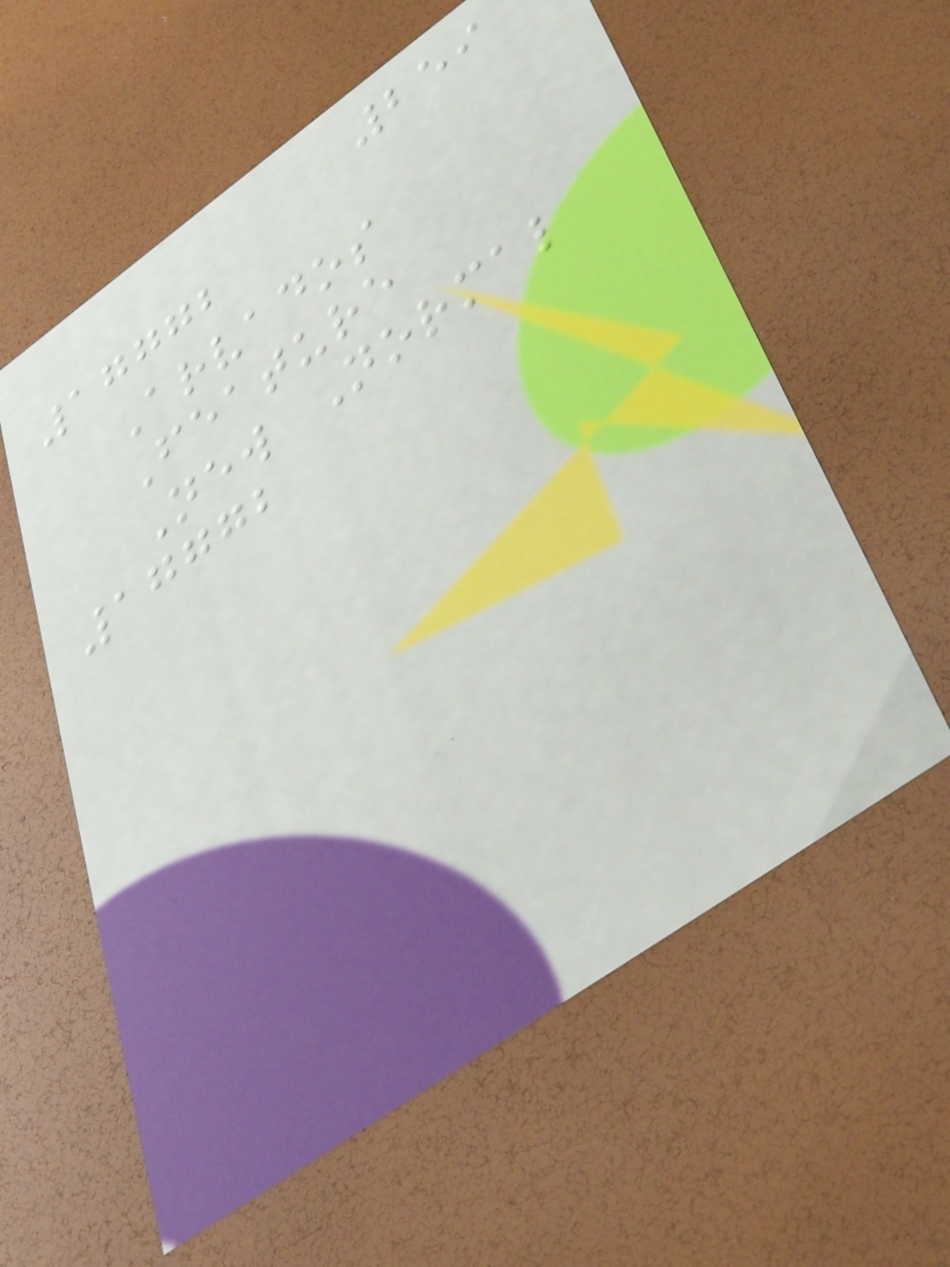259
17772
Arvados
Feature
New Normal
17772
